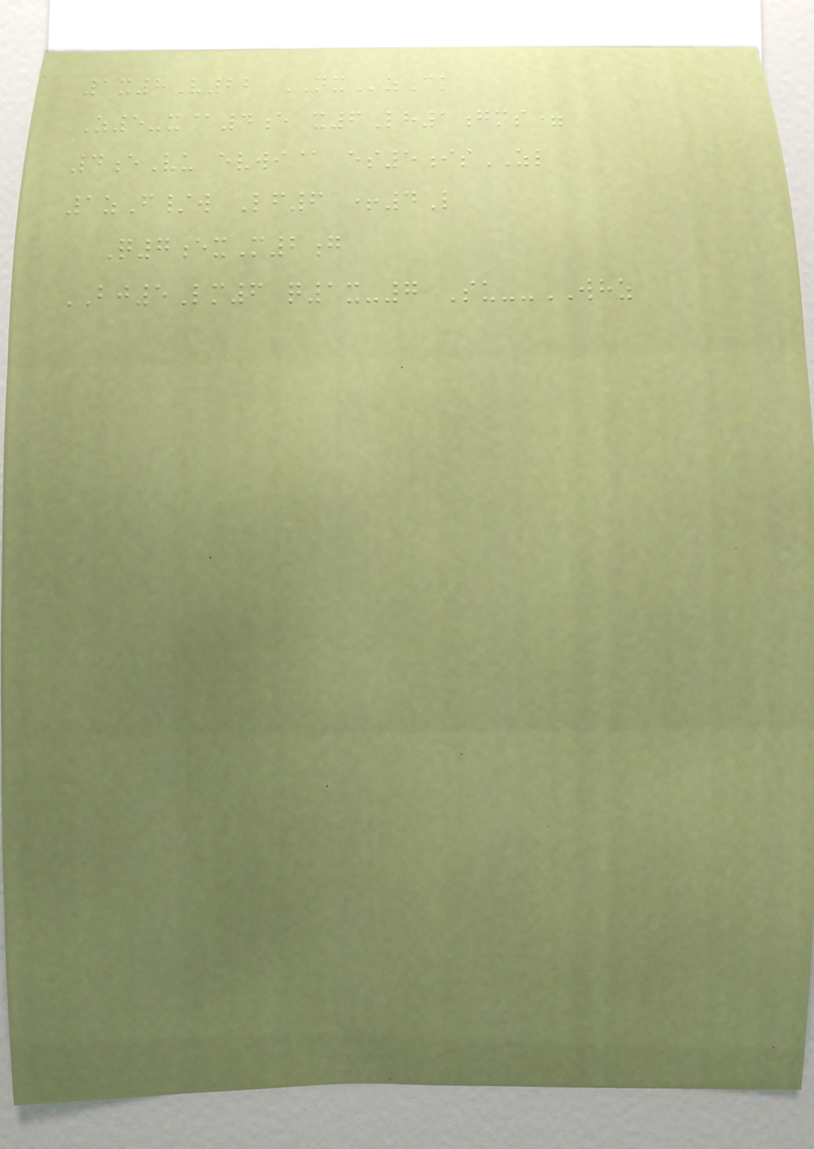1x8V22 NXzCk
Z5-x@4e x6Lh1gms=
4eVu evwi@ es5isZL
1zF/w Lf6 +4L
Q7exM2g
BJ5Lm6 q1x-7 Su--WHZ
